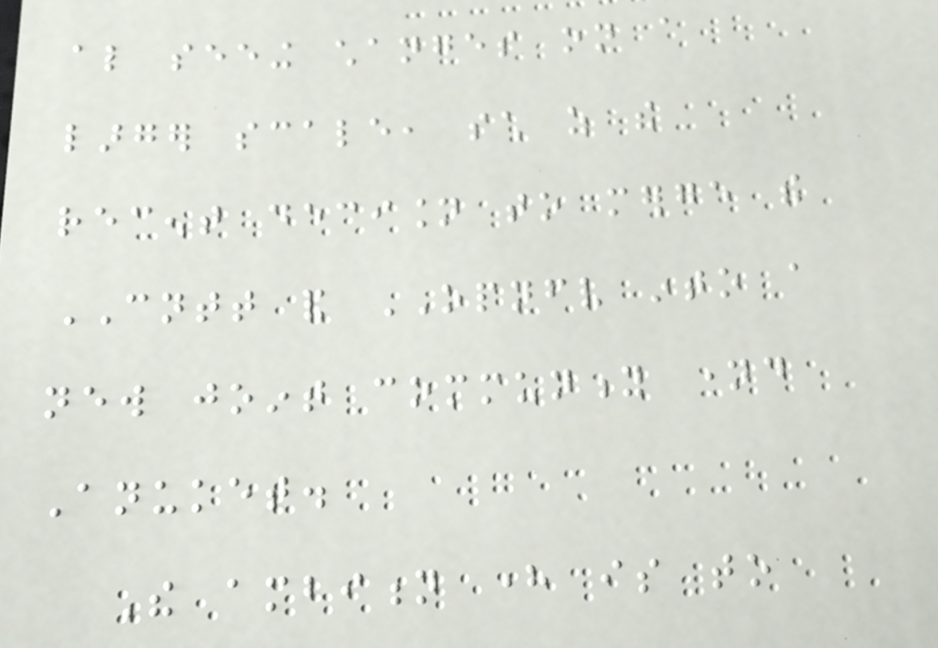also seeing changes on a
larger scale, such as the
recent decision to merge the
CNTT and OPNFV into a
new joint community named
Anuket.
The ambition here is to
